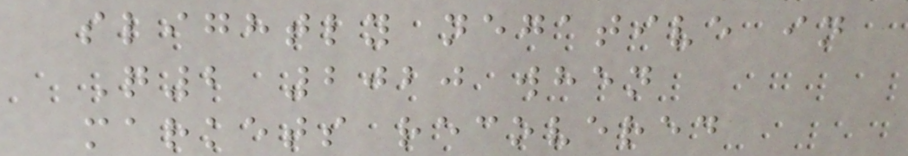slightly negative in
Q2 2020 when
markets recovered
